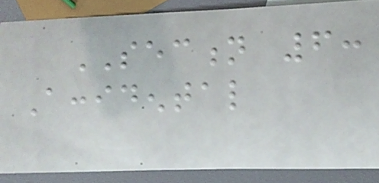SECTION 6:
Accidental
